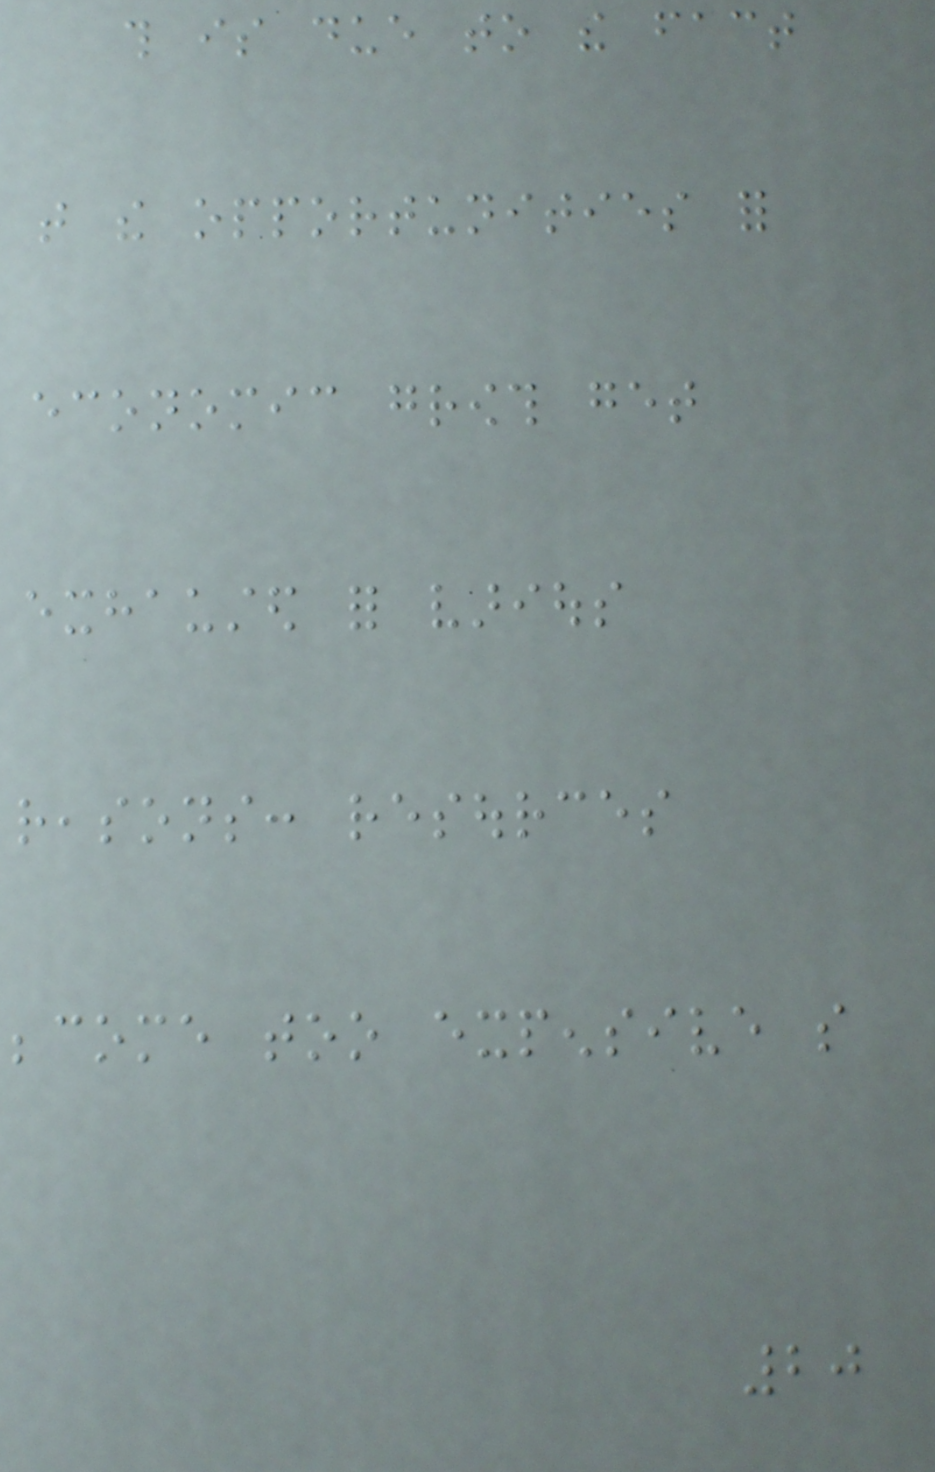this is due to the fact
that the opportunities for
economic growth get
exhausted for various
reasons: resources
become too expensive so
20
